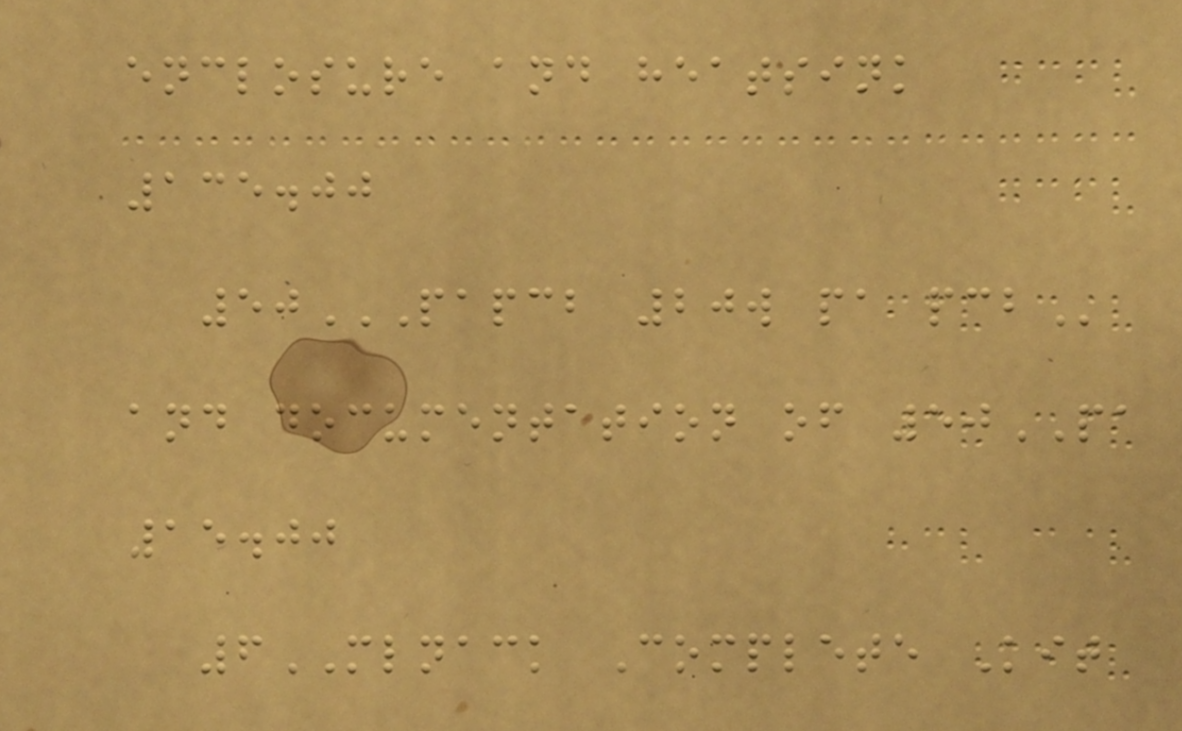enclosure and heatsink
135.00
50PAPCB 20W PA PCB
and documentation of 50PA
15.00
6MLNACK Complete Kit
